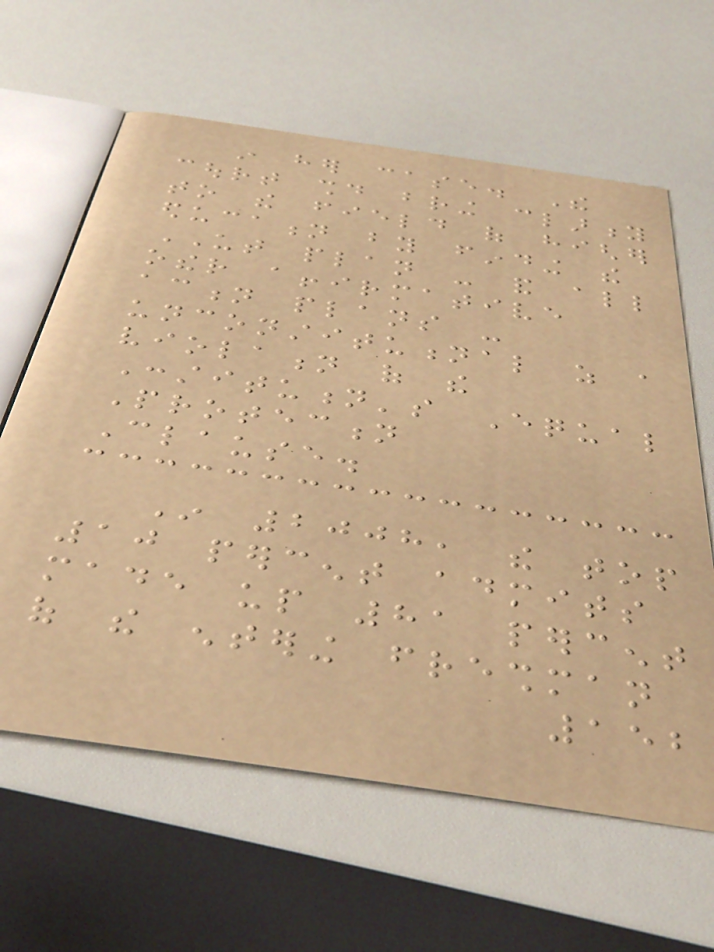in her case. The
court should bring clarity
to the field of higher
education by finding the
UT plan - and all
other affirmative
action plans -
unconstitutional as a
violation of the
Constitution's Equal
Protection
Clause.
In 2008, the top
10 percent admits
made up 81 percent
of the entering freshman
152
